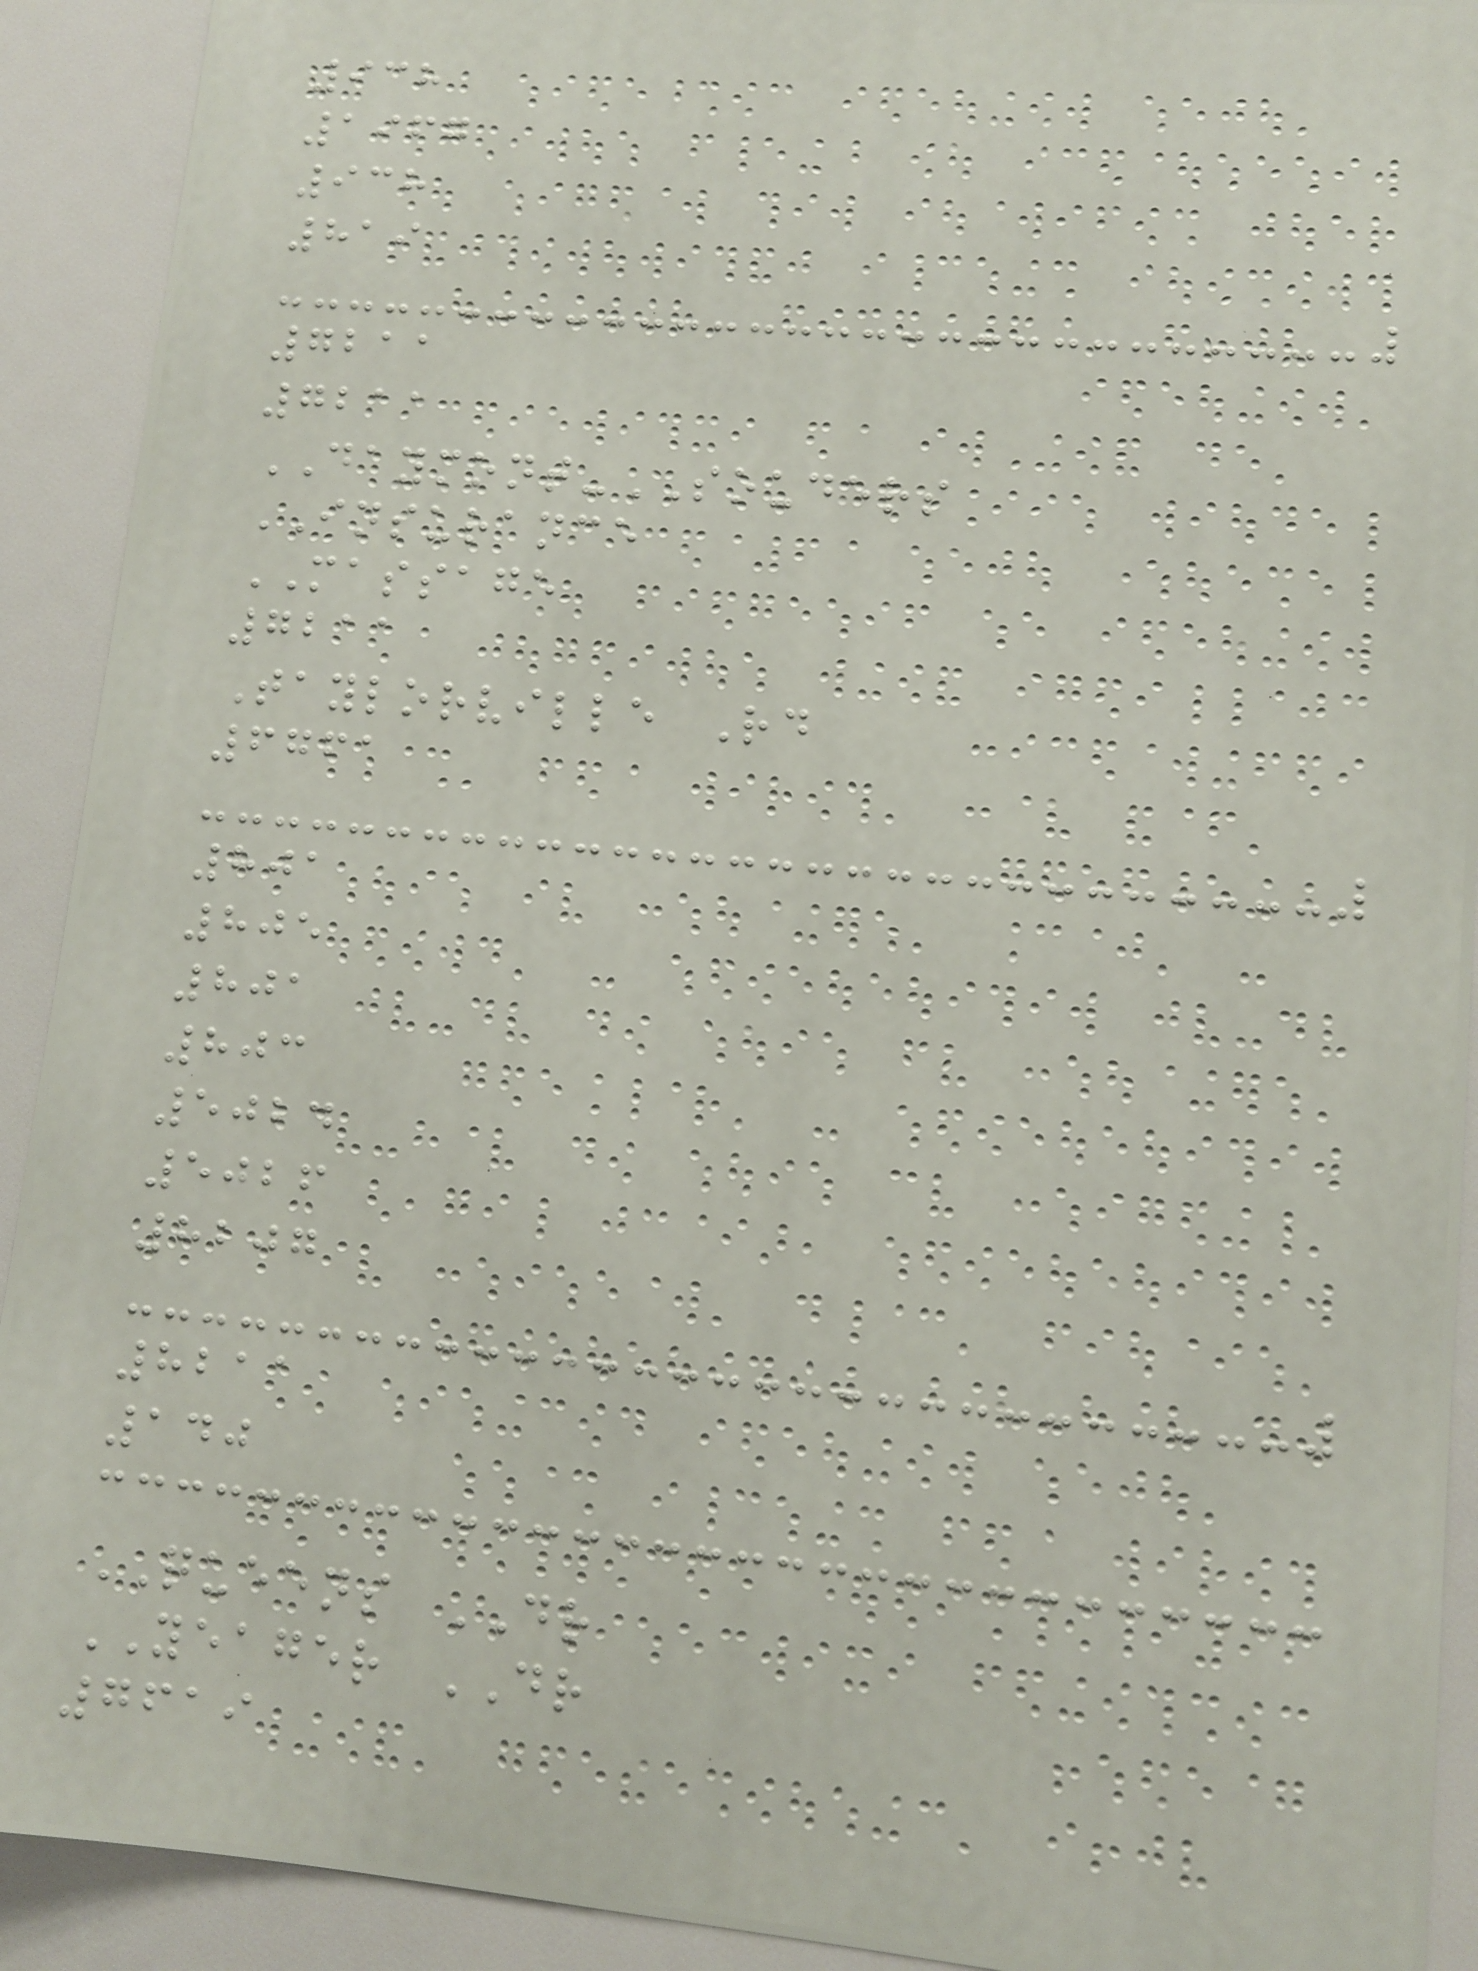938
1967
938
819
7211
7211
DAYMONT-SOUDERS
INSURANCE
MASSAGE
7211
Taylorville Rd
6761
801
805
801
803
5024
5026
8207
8211
140
QUEENS DR
YEAGER DR
7619
